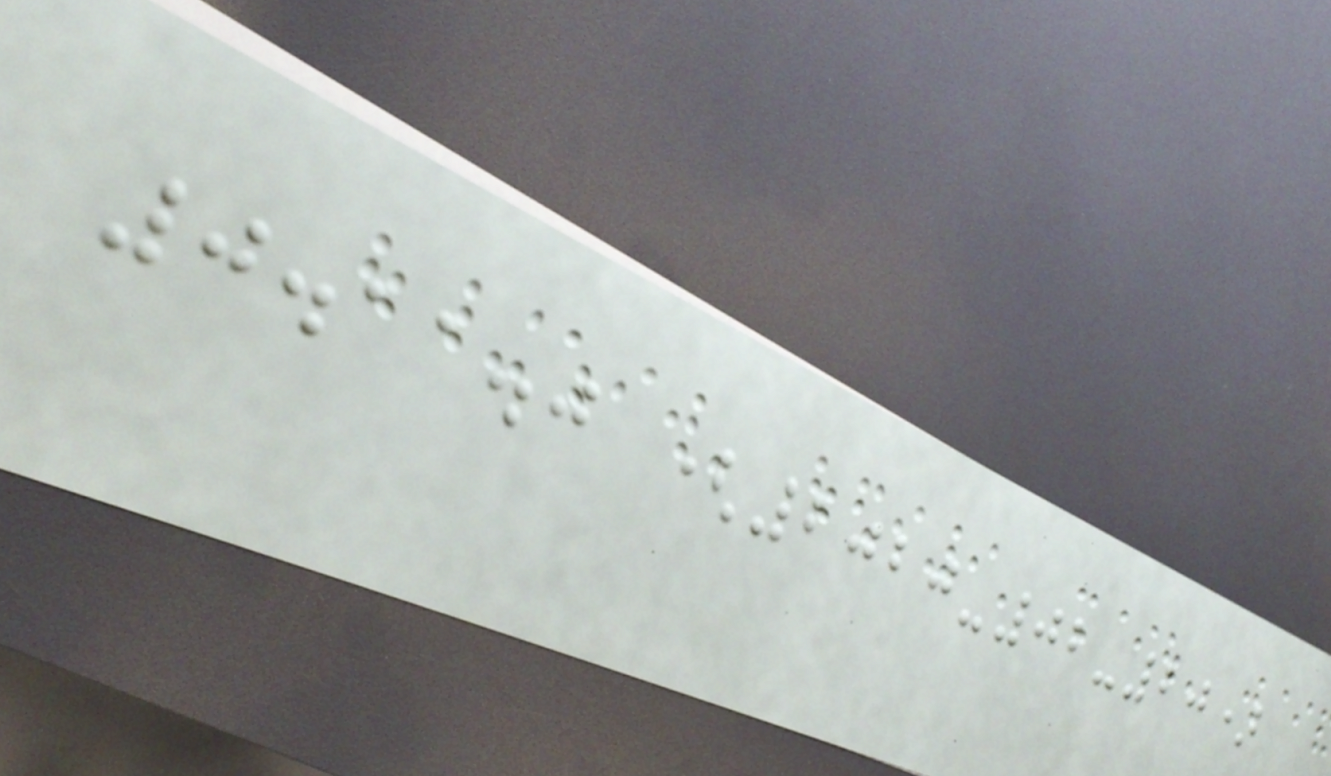0.11.0 (2020-02-20)
